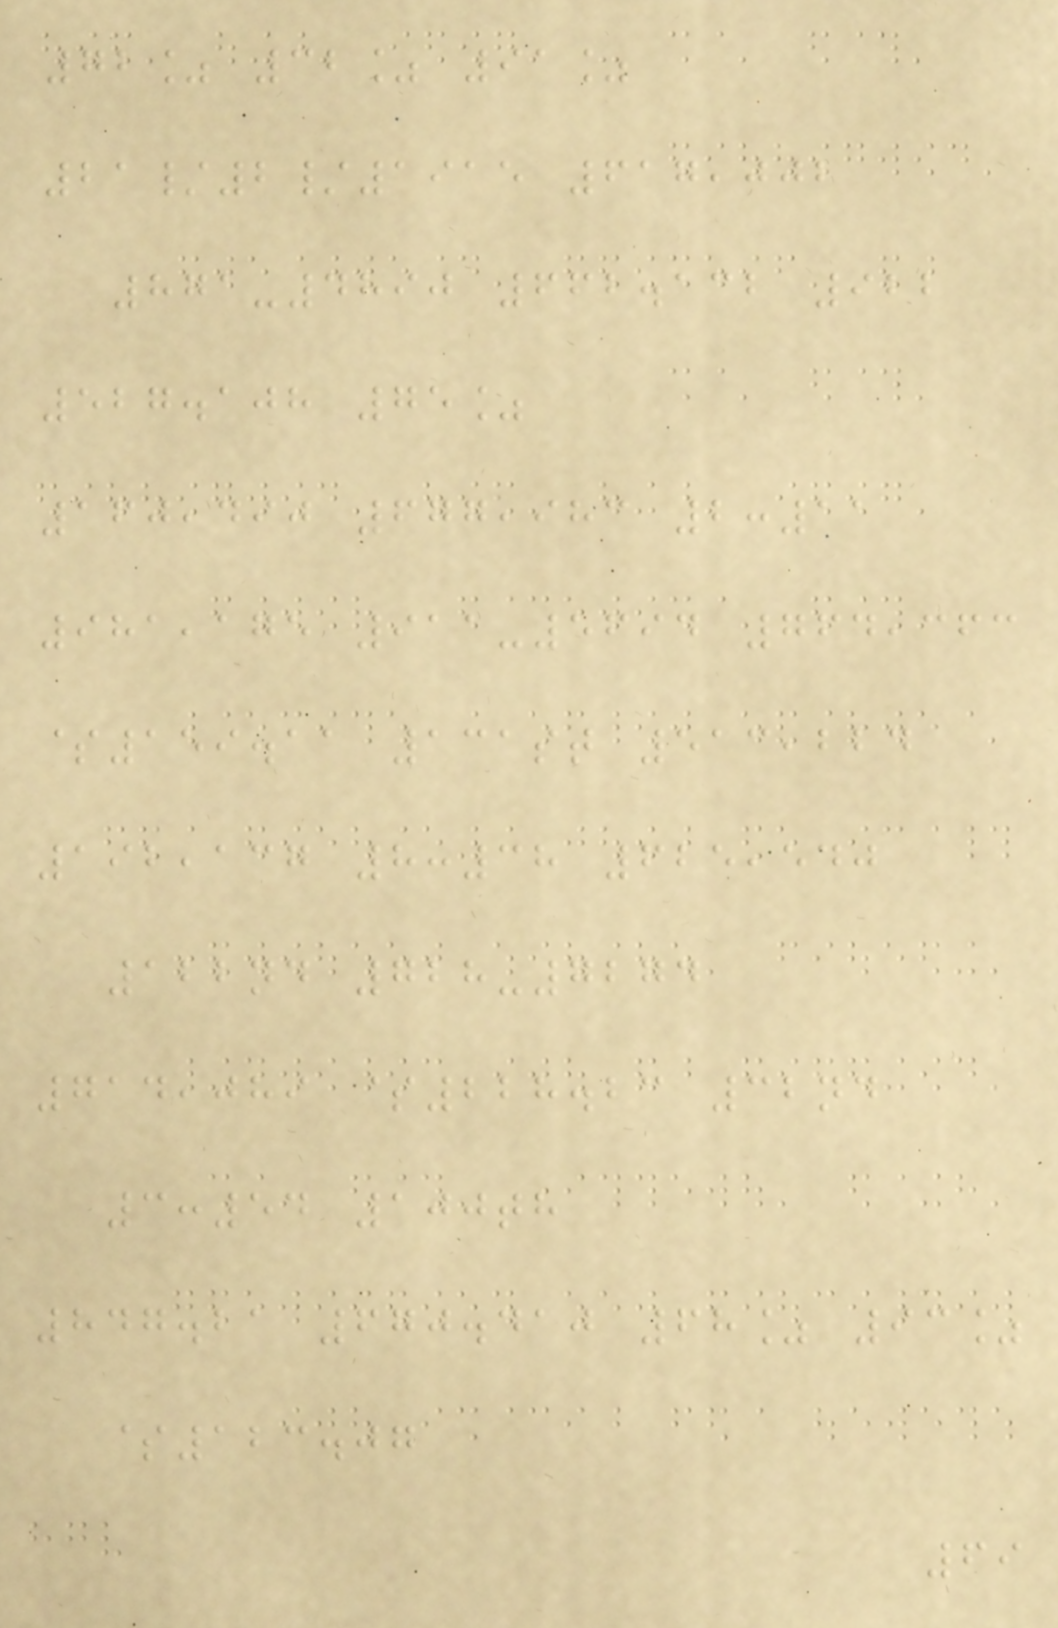72% 32% 91%
21/2/1915 617,002
871-4890 662.132 922
527.108 75%
160,490 677,983 2:11
981,175 911-5694 764,363
$159.11 131st 513,224
192,137 8:38 625,540
122nd 728-7274
714,089 $228.23 32nd
3:54 100th
847.21 670.410 68% 93%
$123.07
69
